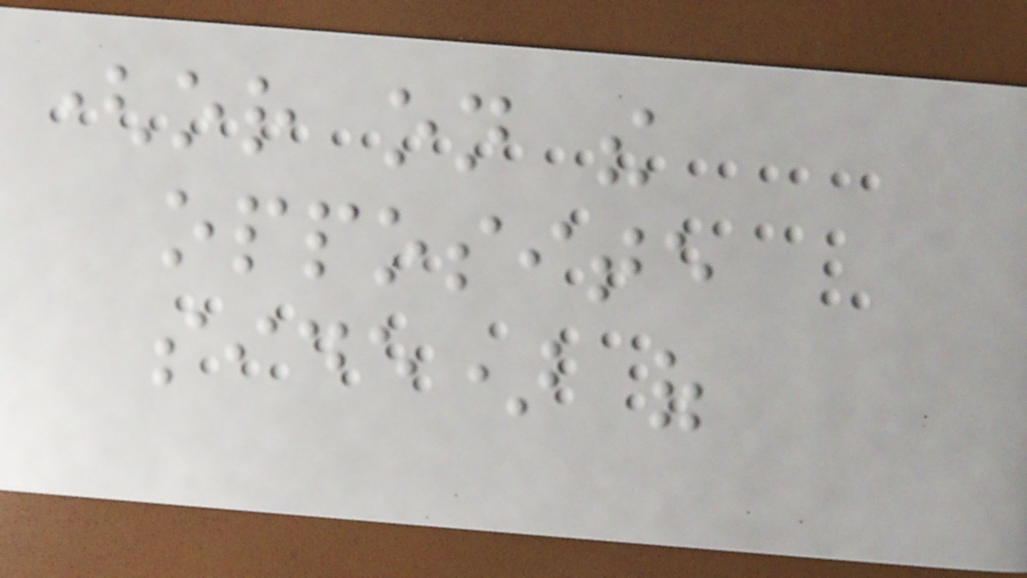(or on the
opposite
side) of
